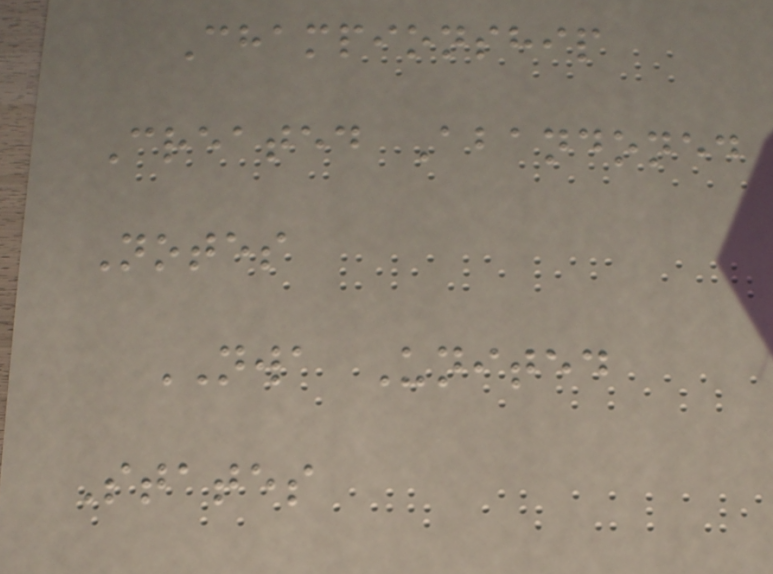Championship
Created Abandoned
Notes
NWA United
States
